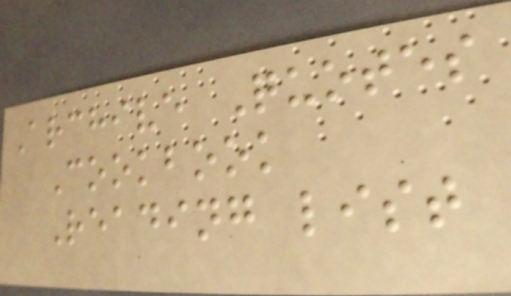Archive Quotes
Cookbook
Reading list
